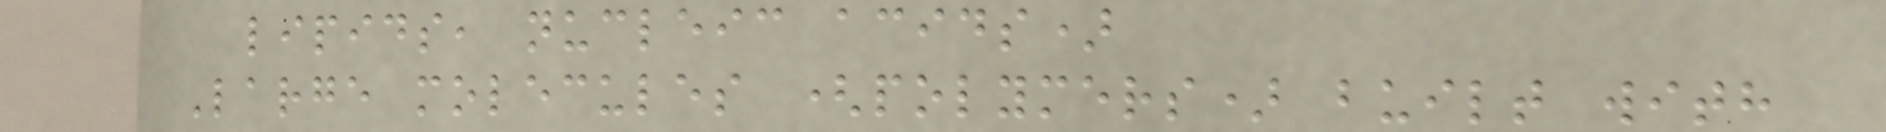lipids, nucleic acids)
Large molecules (polymers) built with
